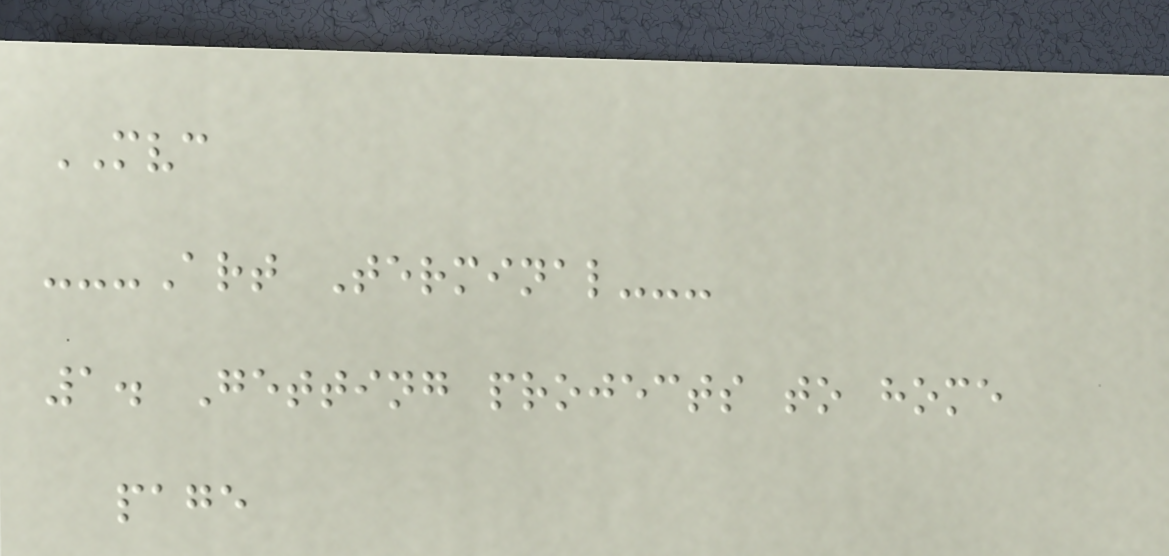MVC
---Art Terminal---
1. Getting projects to home
page
